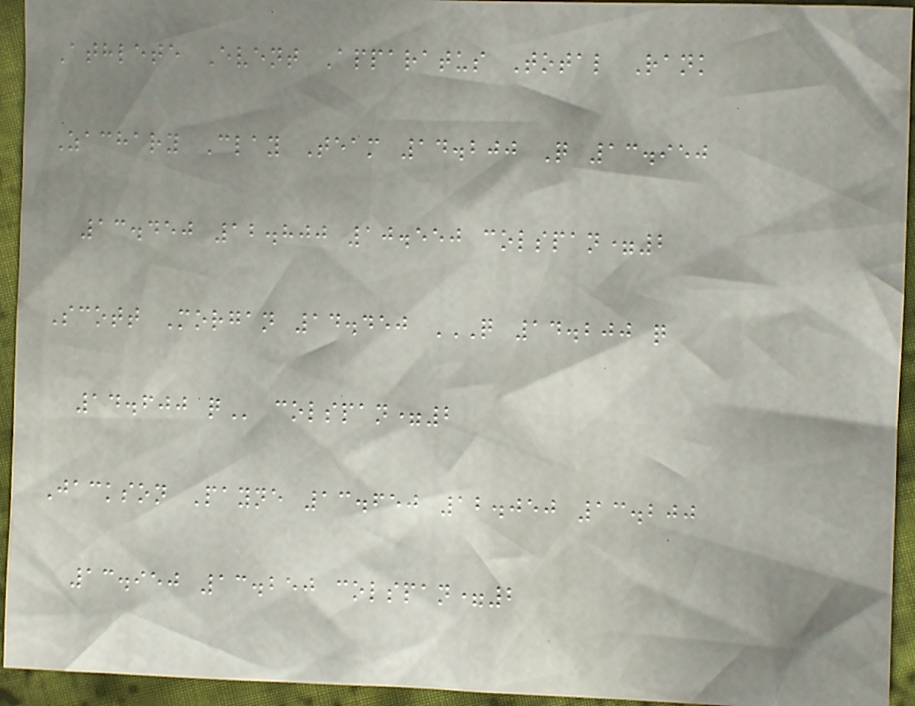Athlete Event Apparatus Total Rank
Zachary Clay Team 14.200 Q 13.950
13.450 12.800 10.550 colspan=2
Scott Morgan 14.450 Q 14.200 Q
14.600 Q colspan=2
Jackson Payne 13.650 12.050 13.200
13.950 13.250 colspan=2
